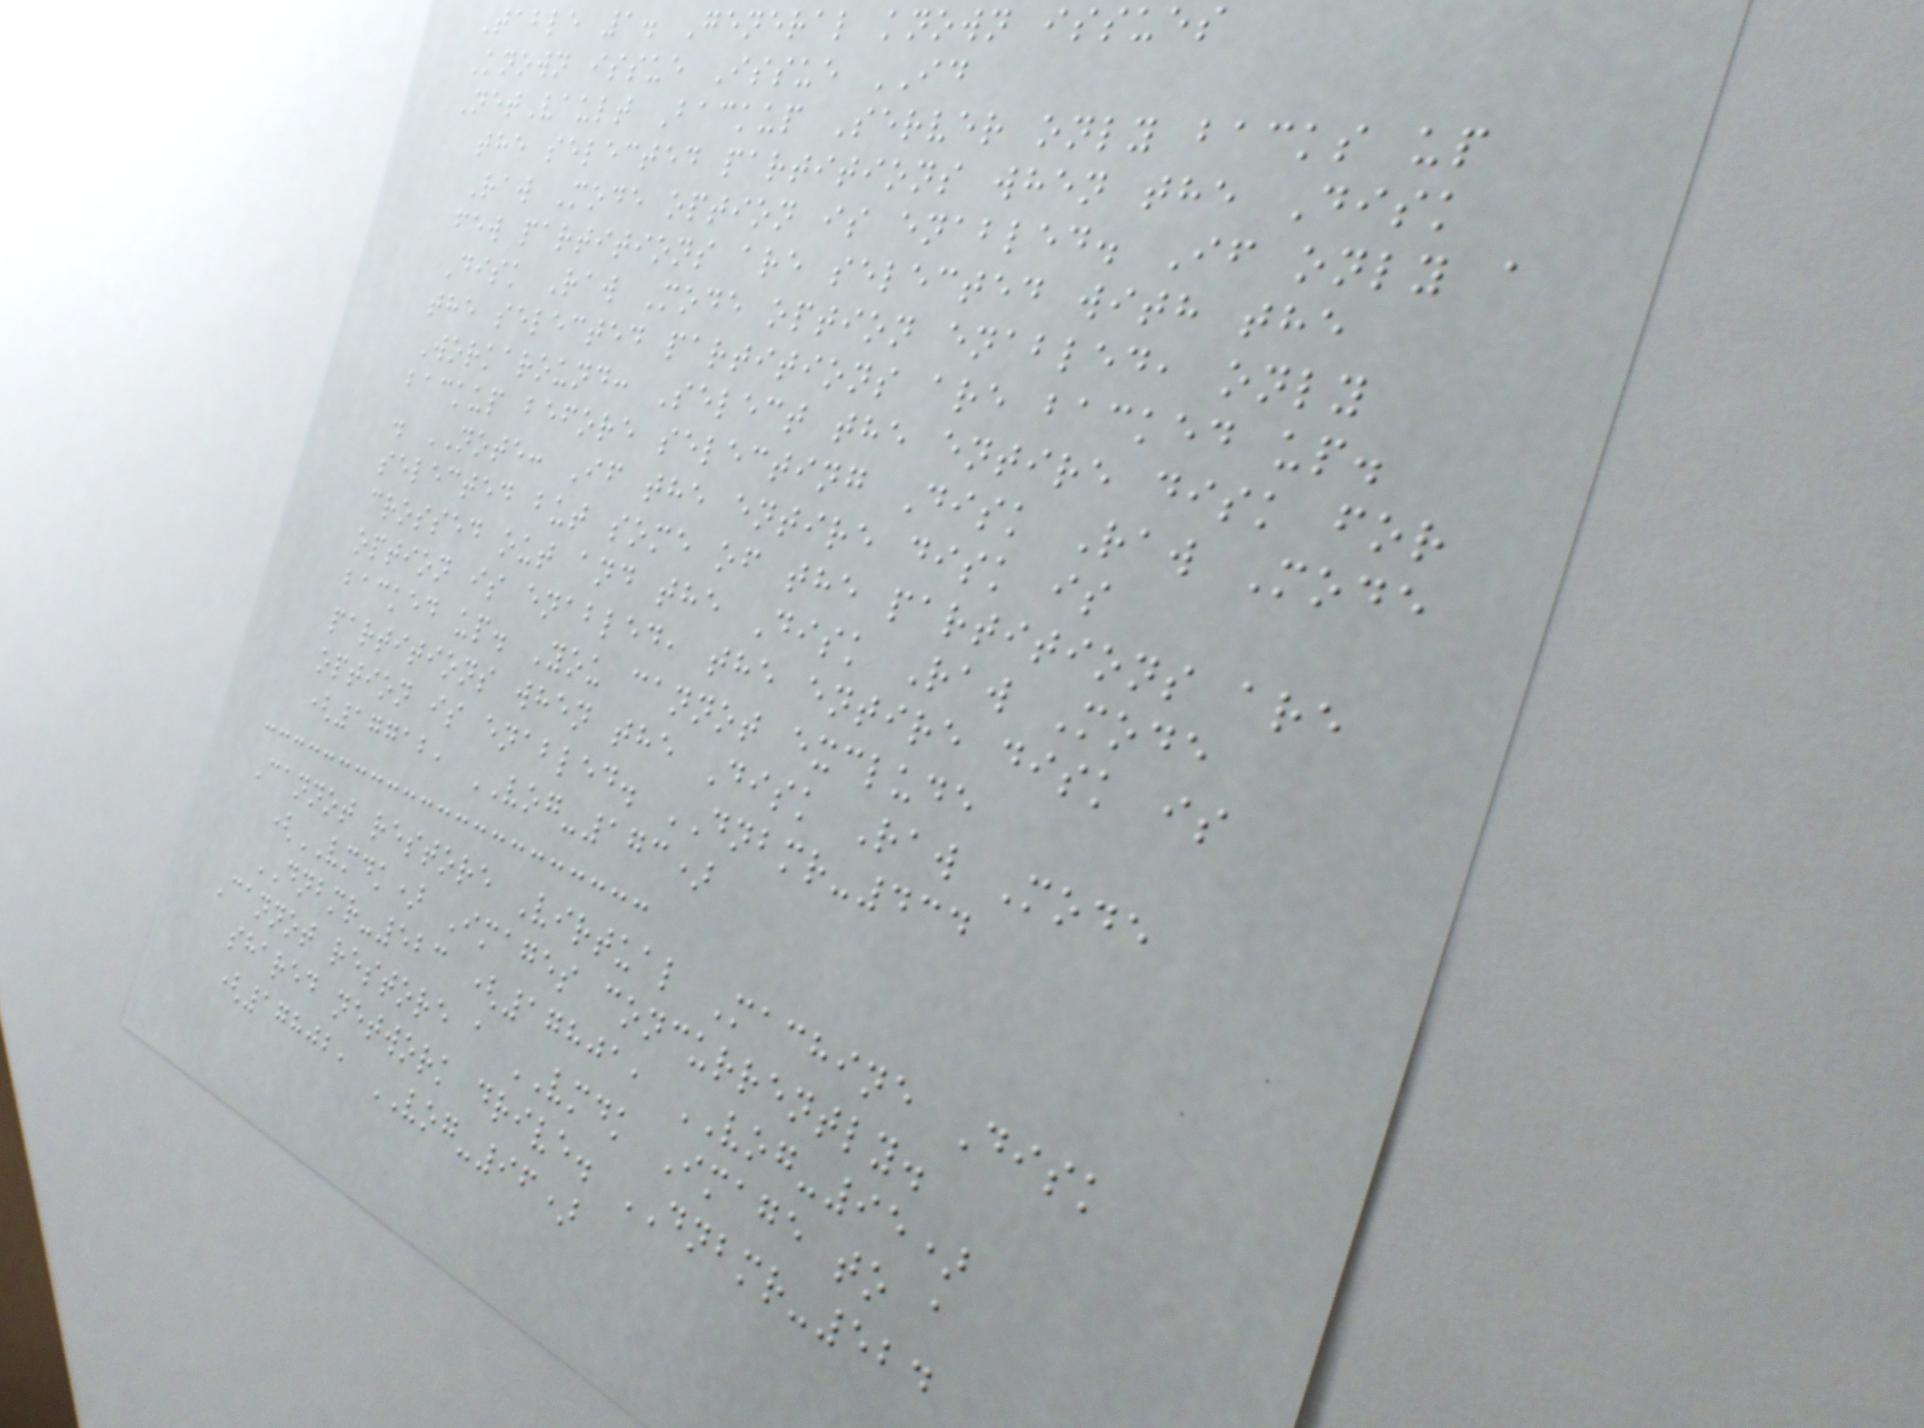Table 1. General known issues
Known issue Issue ID
NetVault Backup Server only backs up
the selected partitions when the Disk
Raw Mode option is enabled. If only a
few partitions are selected with the
Disk Raw Mode option enabled, only
the selected partitions are backed up.
Workaround: Select the entire disk for
backup before selecting Disk Raw Mode
. NOTE: If the entire disk is
selected but some of the partitions are
crossed out and the Disk Raw Mode
option is enabled, the entire disk is
backed up. You cannot exclude
partitions when the Disk Raw Mode
option is enabled. DNBMR-434
(17712, VOG-173)
Cannot restore Virtual Machine Disk
(VMDK) Images concurrently.
DNBMR-523 (17801, VOG-95)
Cannot restore a VMDK Image to a
shared network drive. DNBMR-524
(17802, VOG-96)
